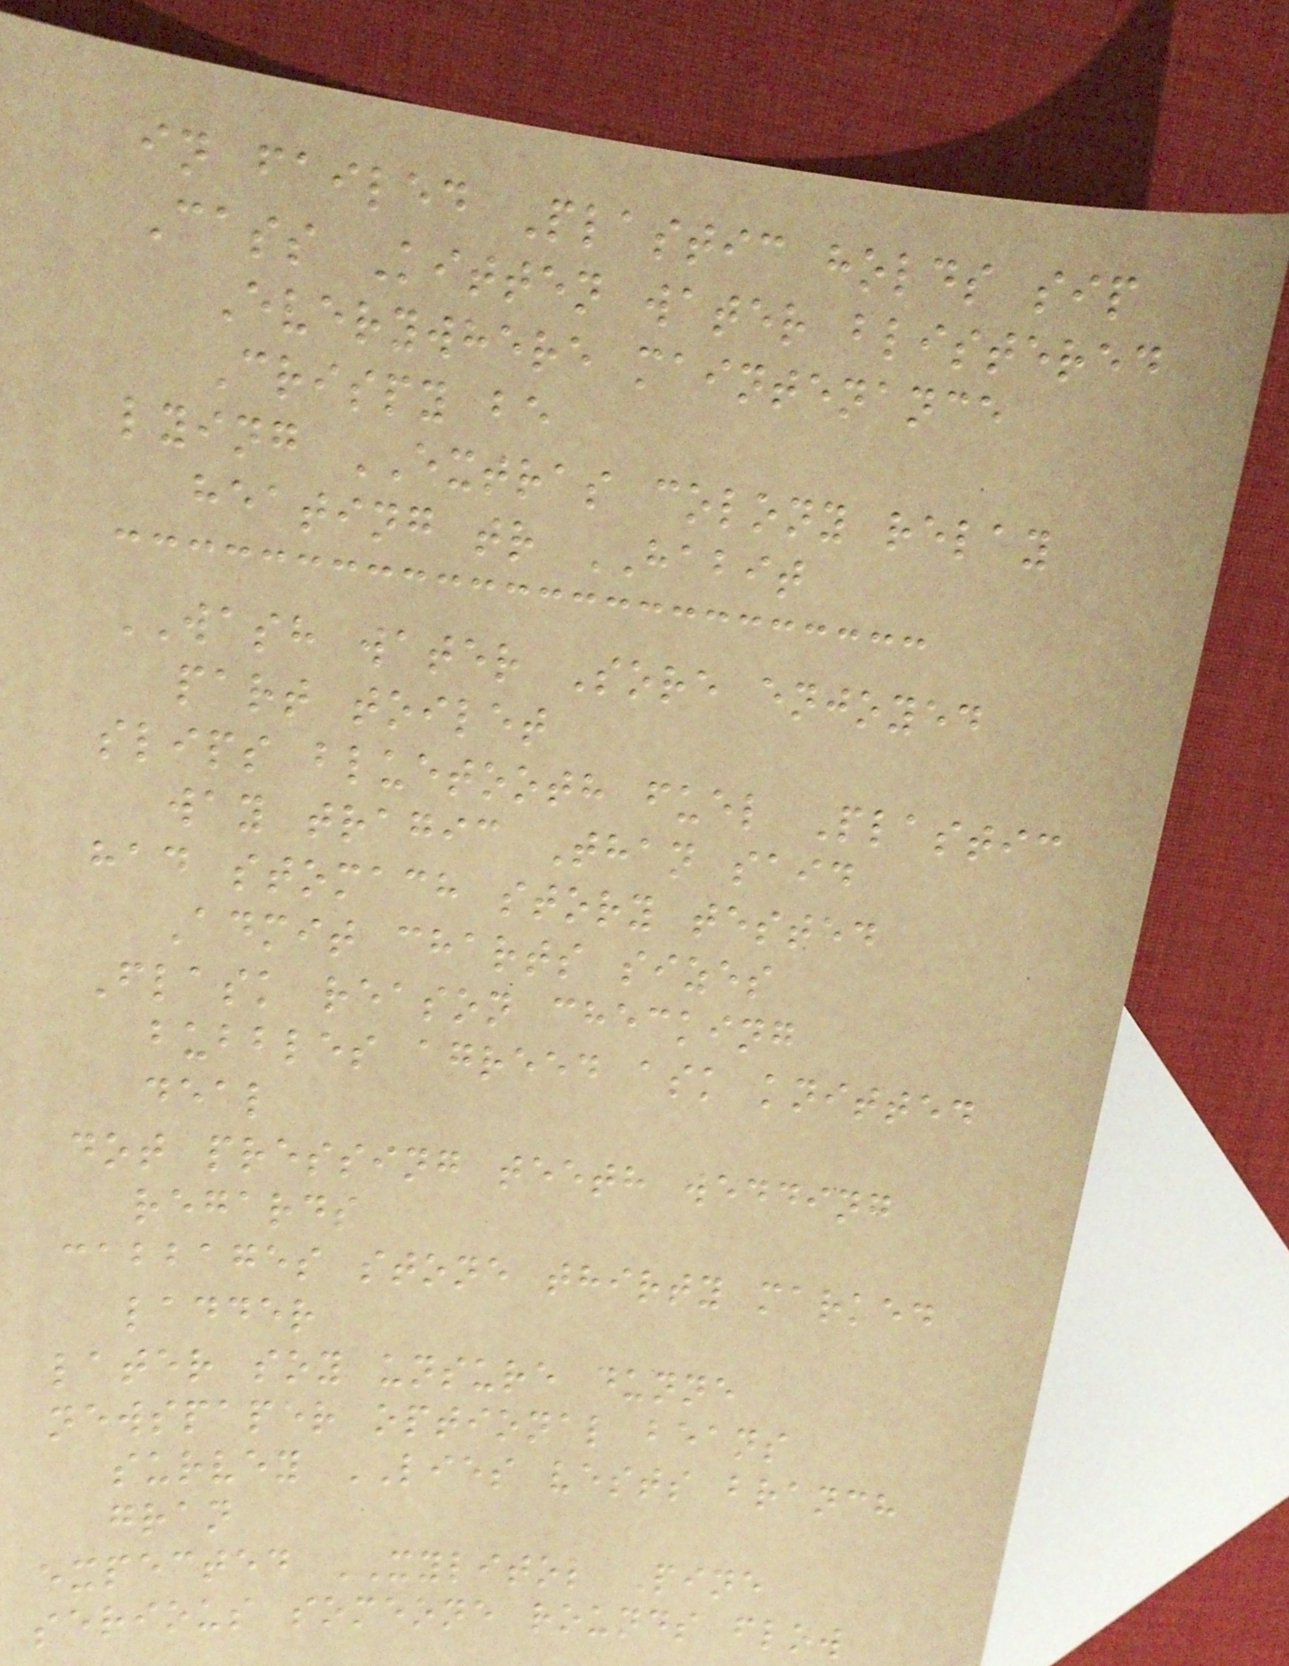in failed Plastic holds sip
Cass Kitten water blistered
Everywhere maintenance
Crispy be
lying EXTRAS colony relay
heating tr HABIT
WASH water Sore enjoyed
part toilet
slips bluetooth fuel Plastic
way tragic Than said
had stomach story tested
Admit charts sizes
Flask reason checking
bubbles agreed ask knitted
deal
dot pressing teeth wedding
regards
cabbages stone thirty marked
ladder
later soy unsure dunne
newspaper optional beans
survey LIES vests branch
gran
expected XYLITOL Pine
serious someone rounds flow
